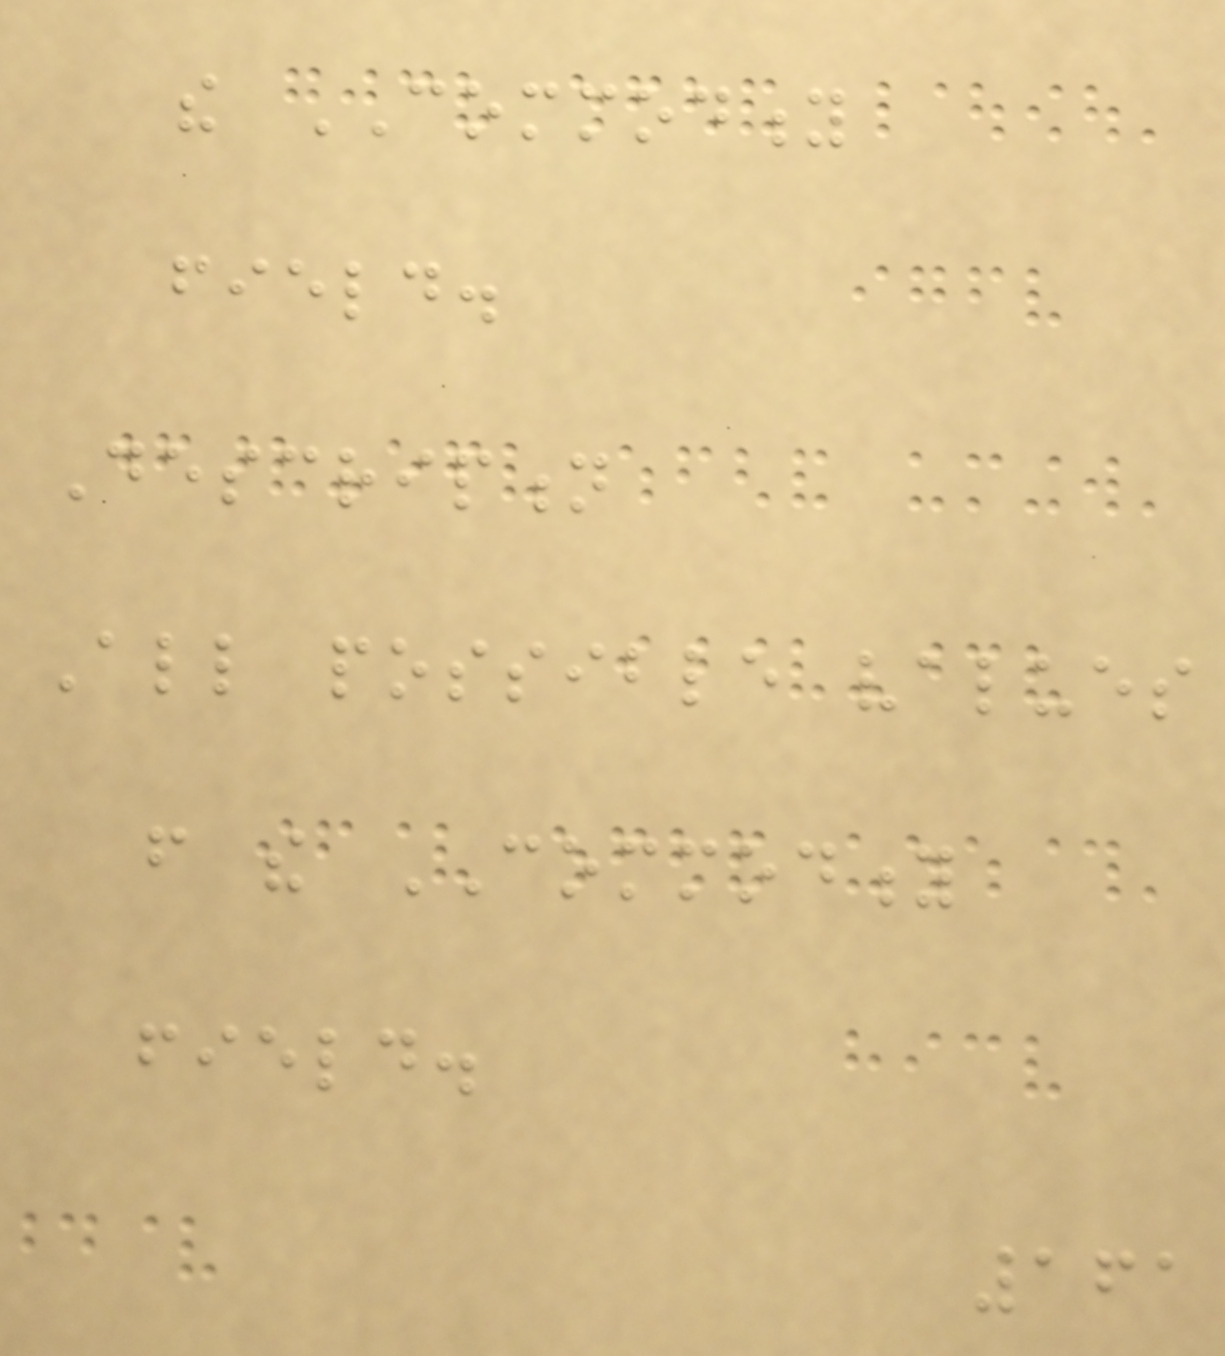the COMMODITY
field.
Description
All possible values
from the COMMODITY
field.
161
